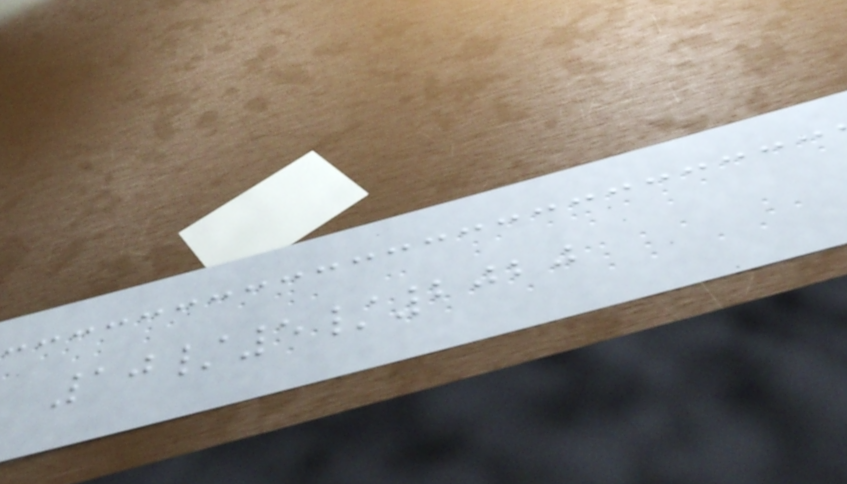10/5/2020
